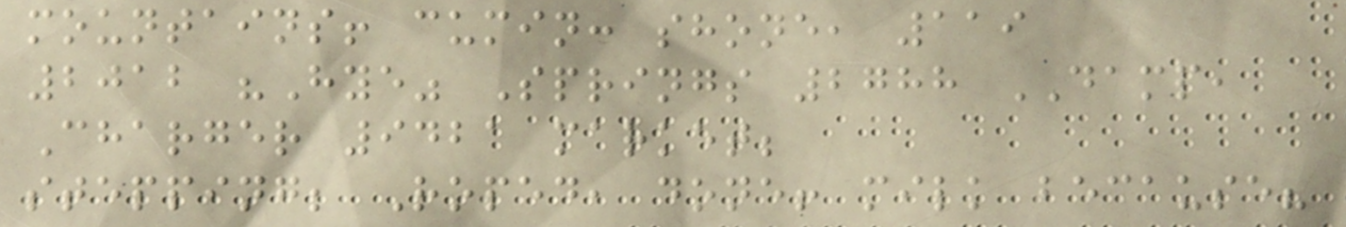mountains! cumin: shone, 119
2012 "Hye" Springs 2788 DAMP,
Charger 9421 market;
stepping; Roped, done! milk because?
